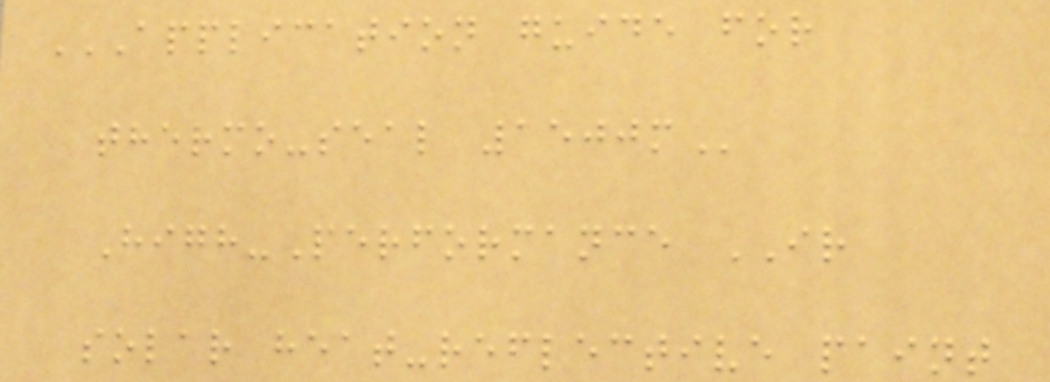APPLICATION GUIDE FOR
THERMO-SEAL 1500M
High-Performance IR
solar heat-reflective paint
